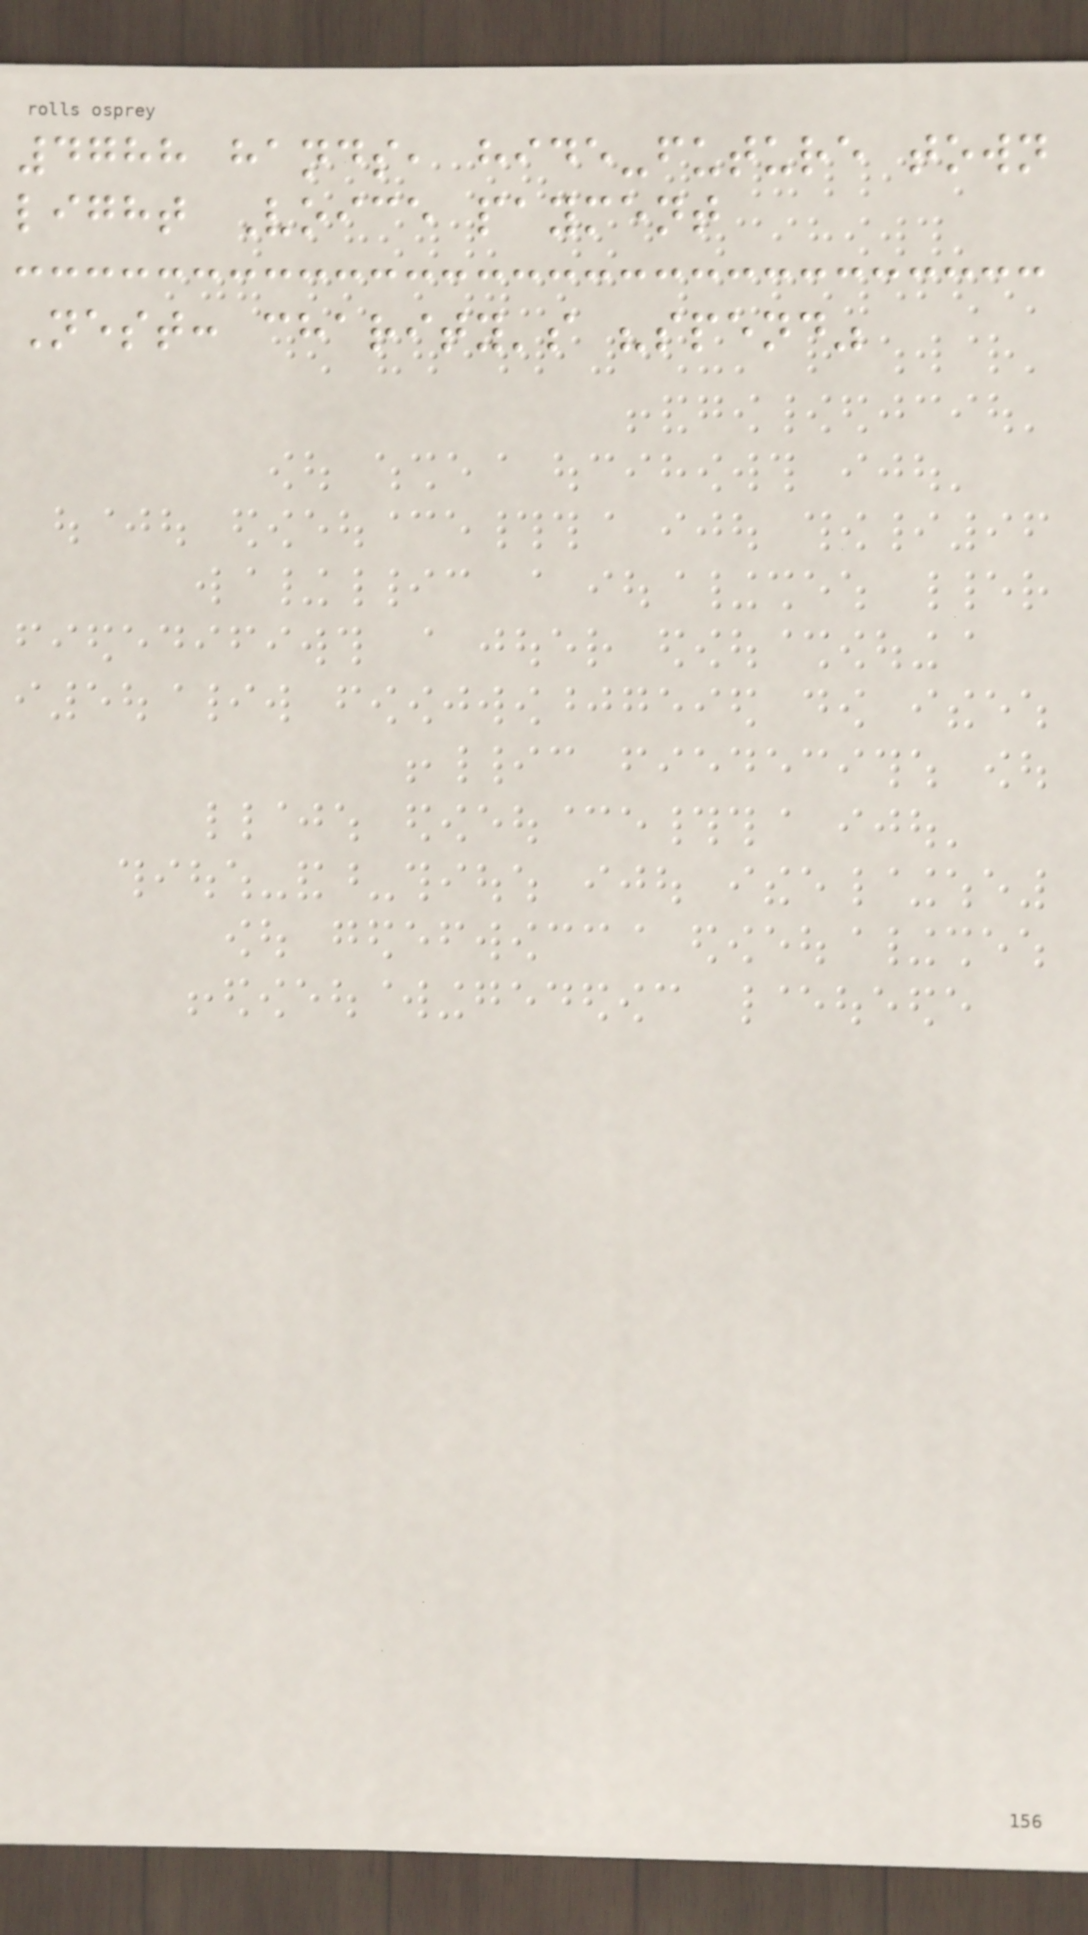4788 hands, hide-future town
light Voice payment
Nest: charity's "spend"
